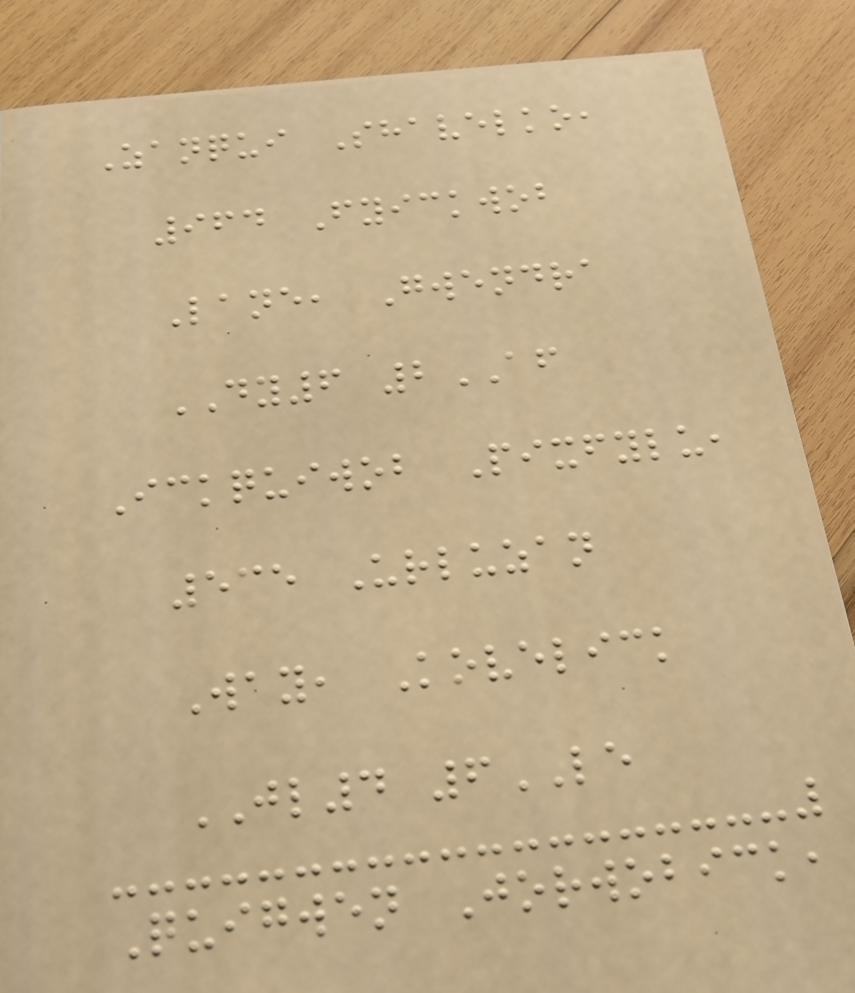Zanqui Shavelko,
964 Fyickwob
Lane, Gwendra
DY6 2AF
Ickquiwob Pixfylu,
535 Urluzan
Way, Kovelick
JL4 6LE
Quigwen Jorwobick,
